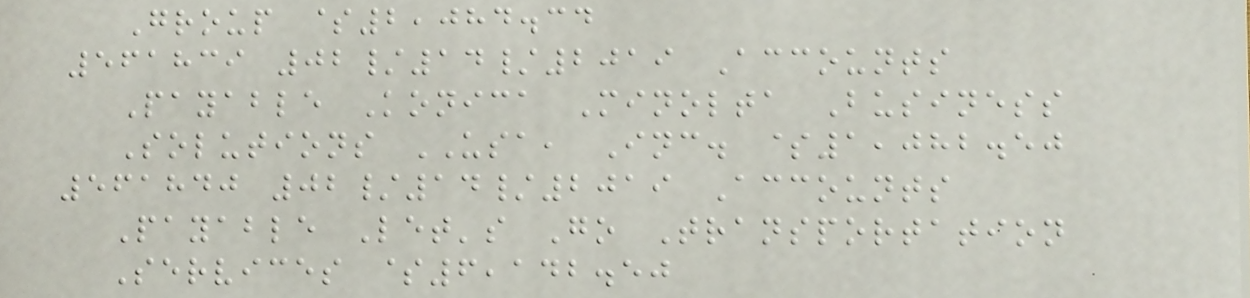Group $2,084.34
561839 02/14/2019 Accounts
Payable Konica Minolta Business
Solutions USA, Inc. $1,082.50
561840 02/14/2019 Accounts
Payable Let's Go Transportation
Services $6,142.50
